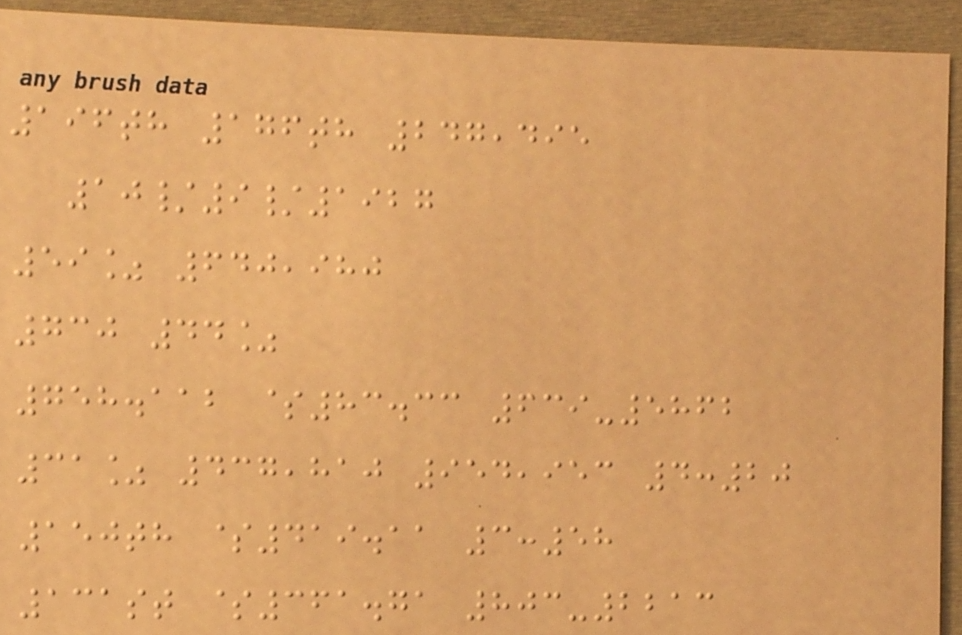196th 176th 247,495
10/9/1927
59% 640,980
730 44%
758.112 $83.33 639-5862
31% 437,810 954,953 4:20
150th $419.11 3:58
131st $361.71 803-2213
